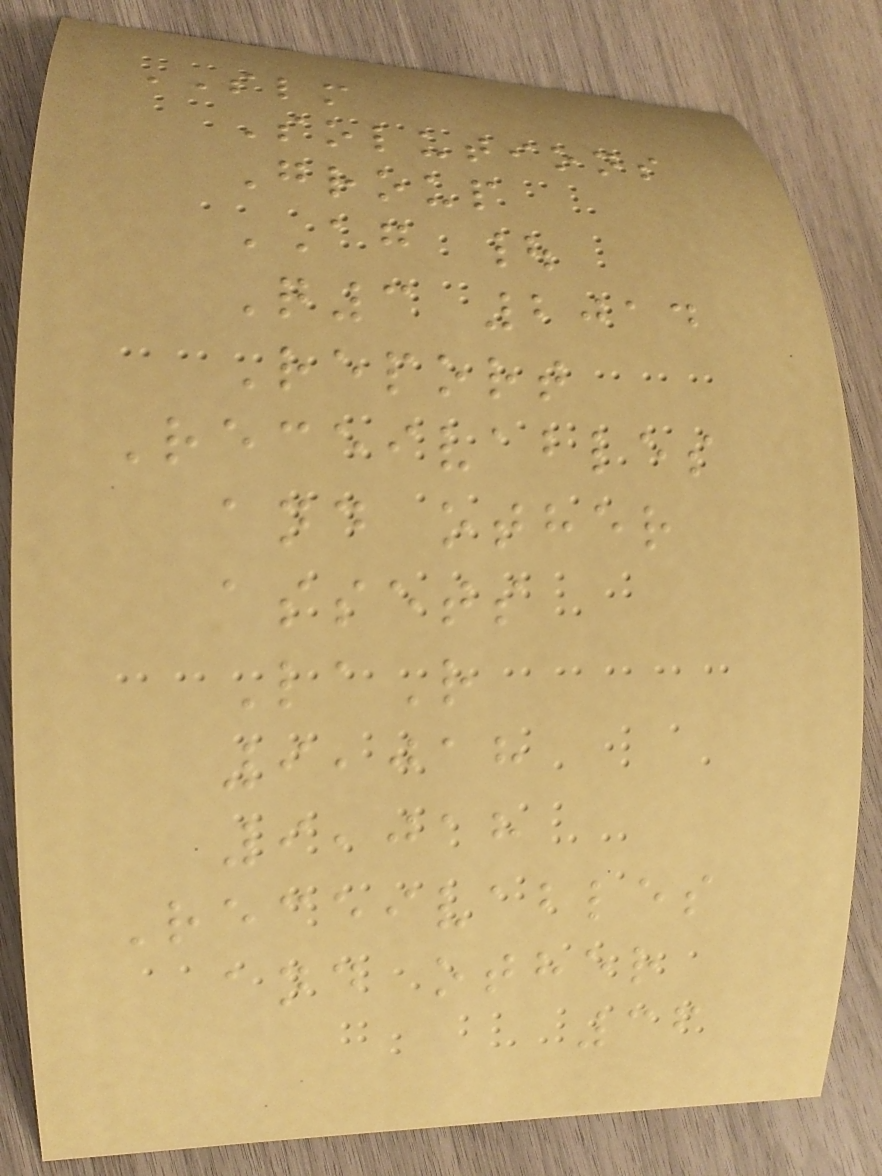SLM
Solutions
Group
AG |
Q3 2014
Report
Receivables
and other
assets
LaR
9,018
9,018
Receivables
and other
36
